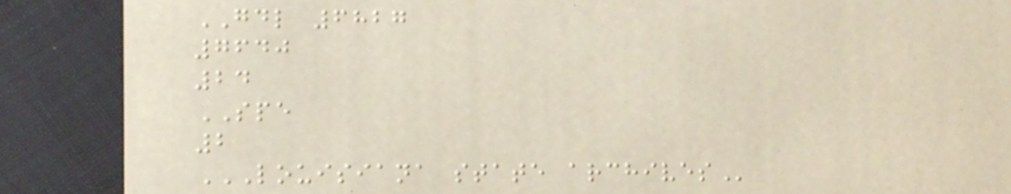GDL 6827
7640
24
SPE
2
LOUISIANA STATE ARCHIVES
